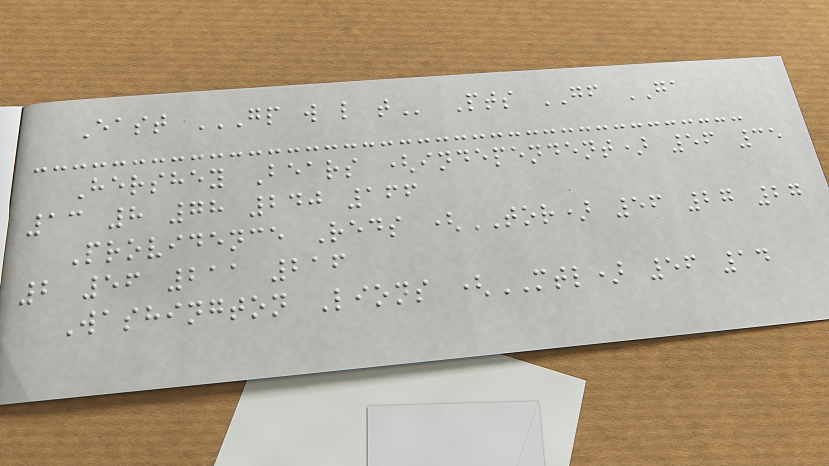East GP W L T Pts GF GA
Hershey Bears (independent) 56 35
13 8 78 240 166
Providence Reds (TOR) 56 27 27
2 56 211 216
Washington Lions (MTL) 56 14
